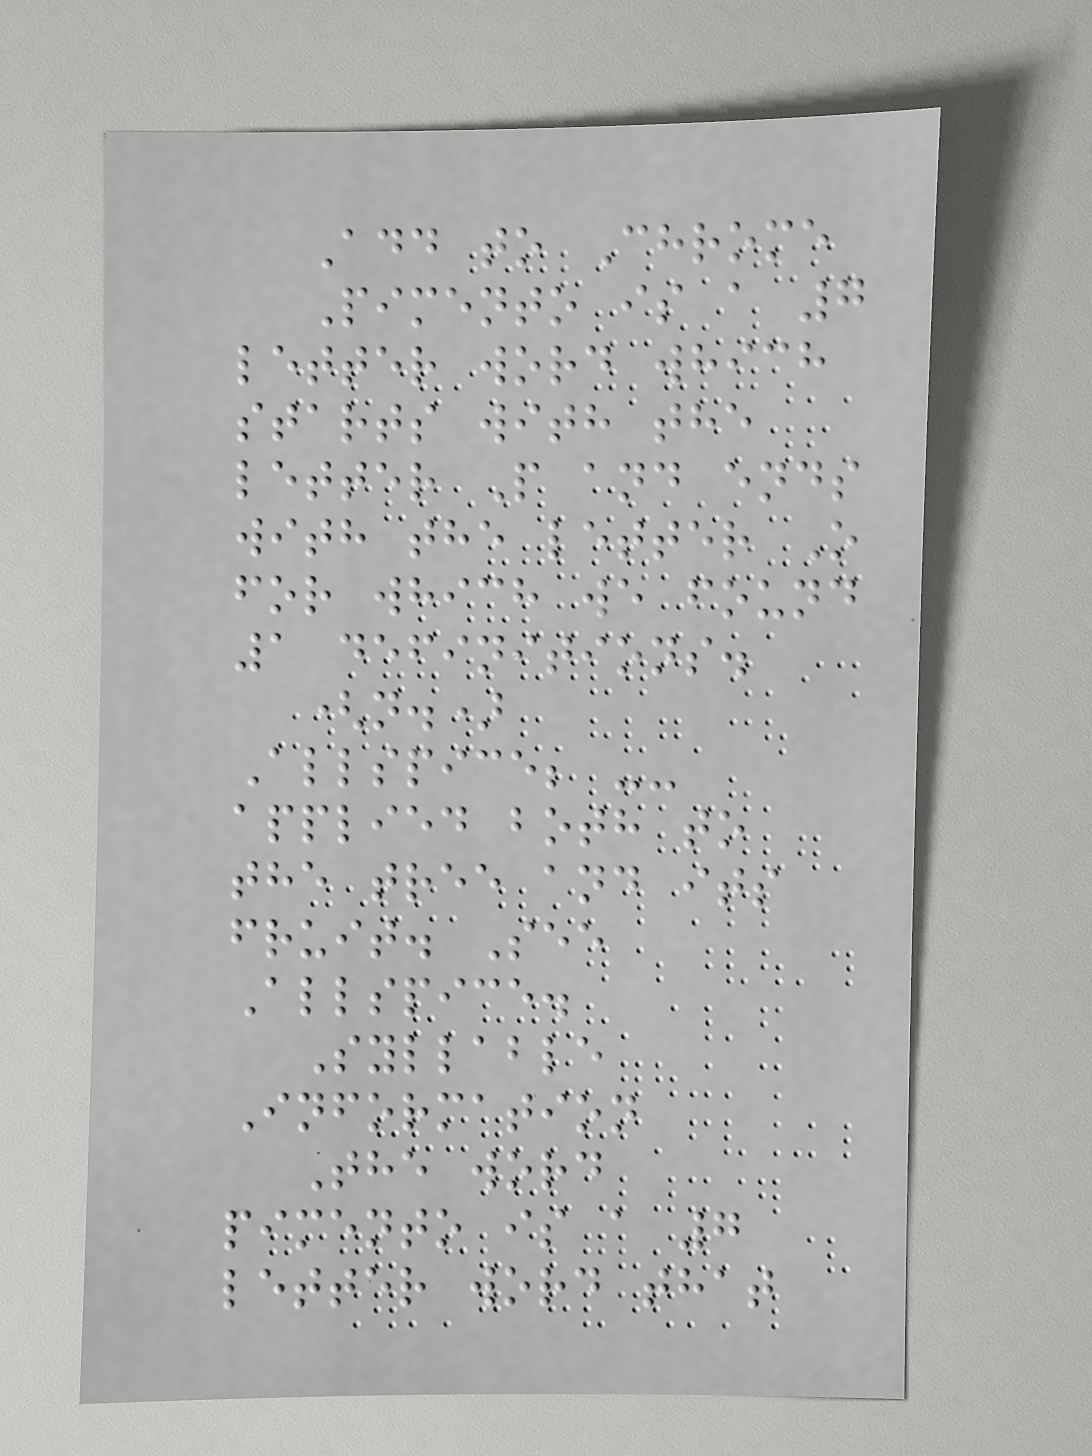Add to Chrome
Pimento is a 7
letter word which
starts with the
letter P and ends
with the letter O
for which we found
1 definitions.
(n.)
Allspice; --
applied both to
the tree and its
fruit. See
Allspice.
Syllable
Information
The word
pimento is a 7
letter word that
